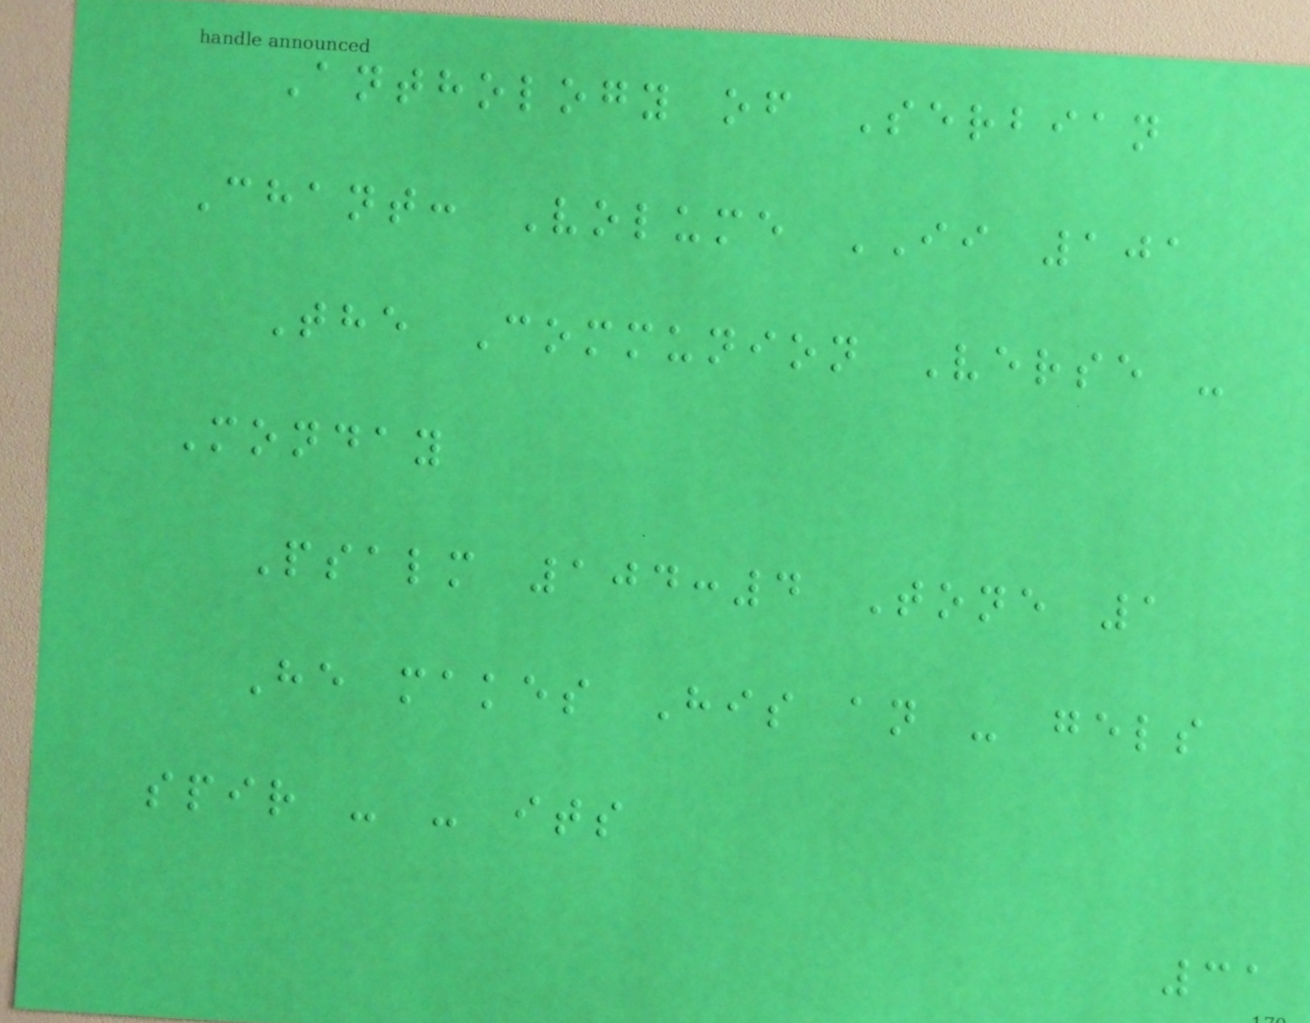Anthology of Serbian
Chant: Volume II 101
The Communion Verse -
Monday
Psalm 104:4 Tone 1
He makes His an - gels
spir - - its
31
